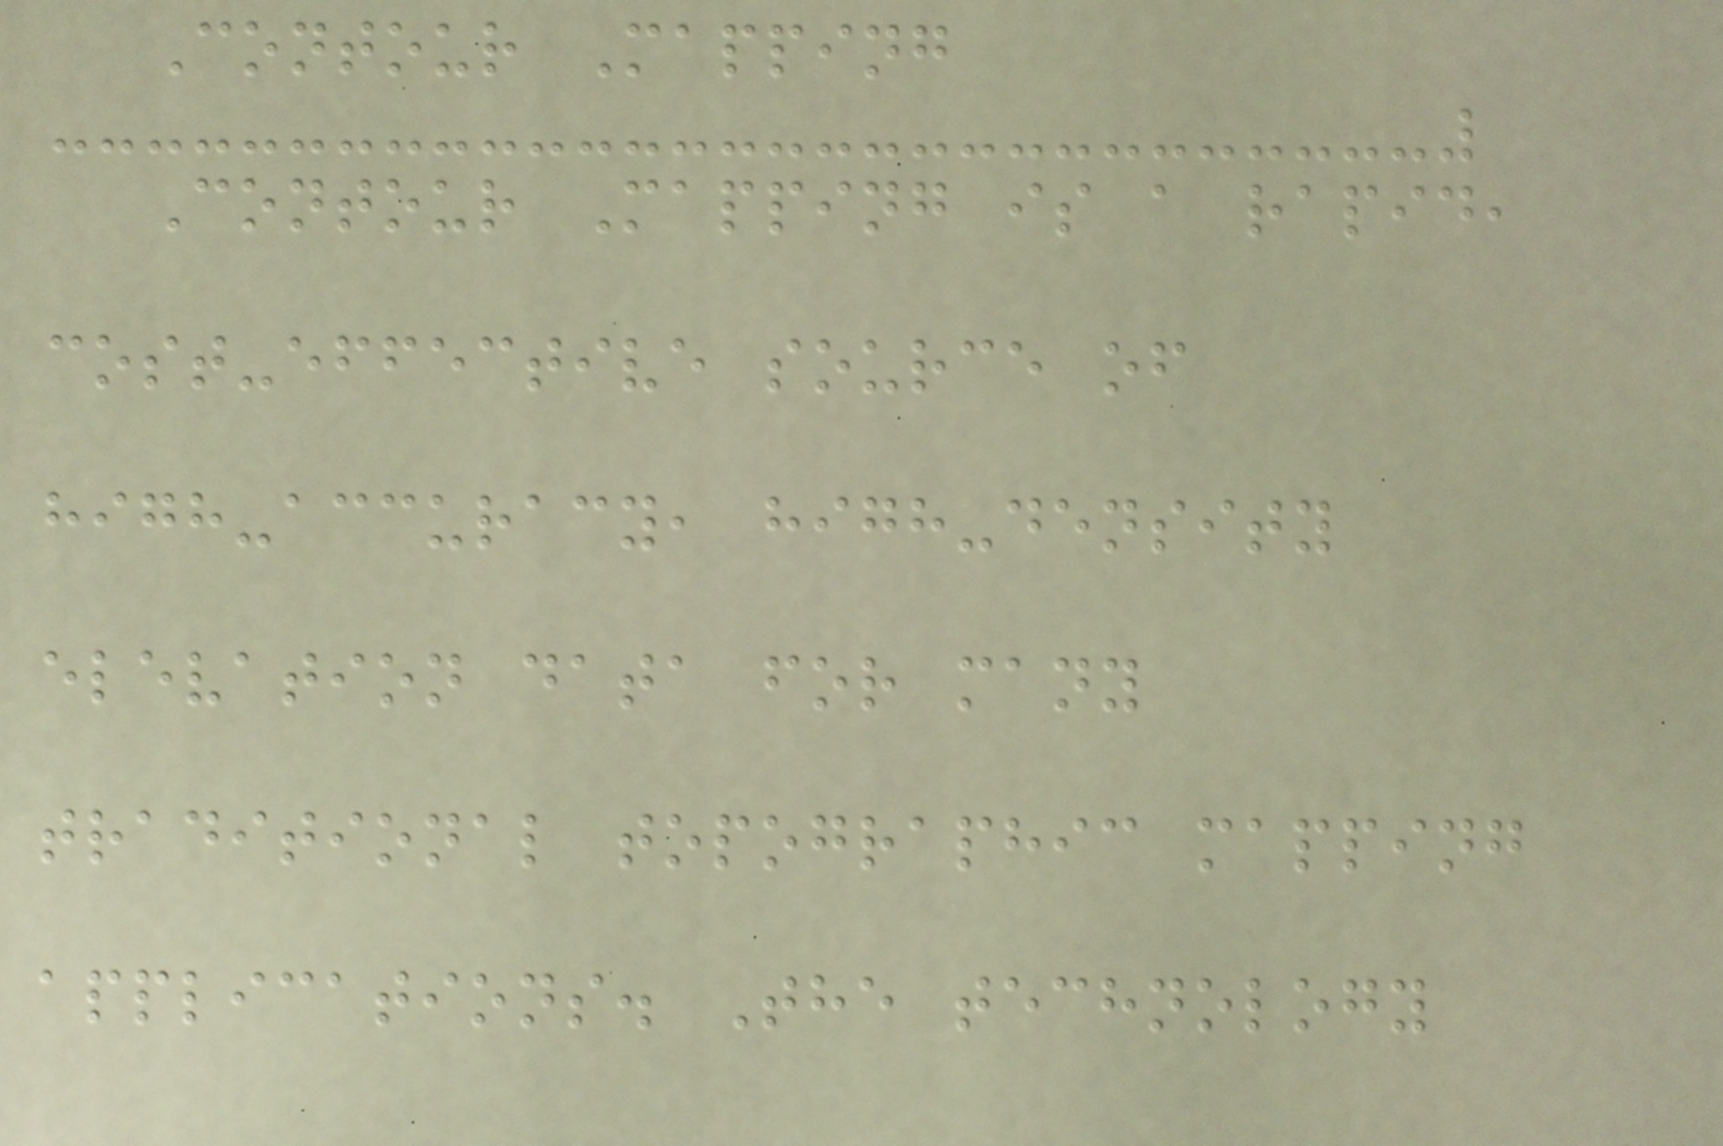Contour Mapping
Contour Mapping is a rapid,
cost-effective source of
high-accuracy, high-density
elevation data for many
traditional topographic mapping
applications. The technology
